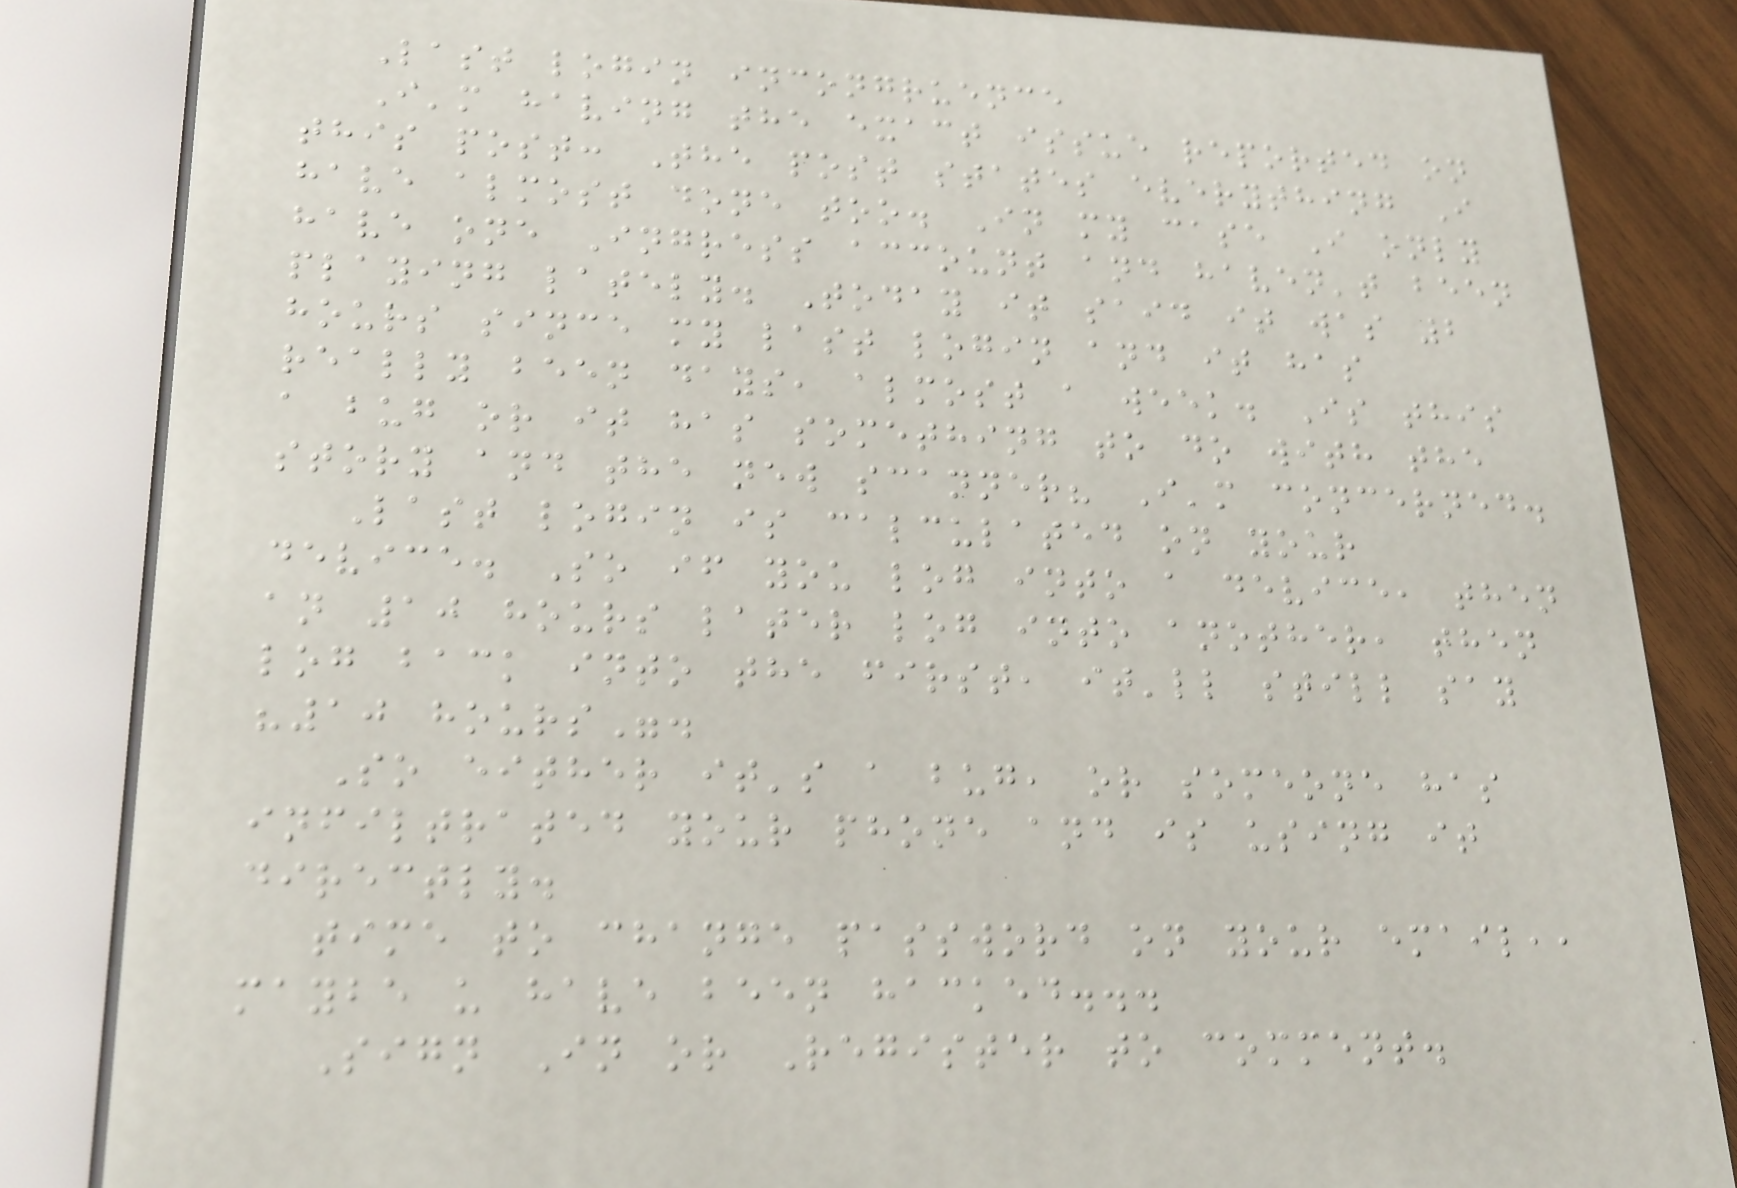Last login incongruence
I'm having the exact issue reported on
this post: The post states everything I
have almost done too. In my case I only
have one Ingress account and haven't been
playing lately. Today it said it was 2
hours since my last login and it has
really been days, almost a week. Is this
a bug or it has something to do with the
story and the new scanner? I'm concerned.
Last login is calculated on your
device. So if you log into a device, then
an 10 hours later log into another, then
log back into the first, it'll still say
"10 hours".
So either it's a bug, or someone has
infiltrated your phone and is using it
directly.
time to change password on your email,,
maybe u have been hacked...
Sign In or Register to comment.
